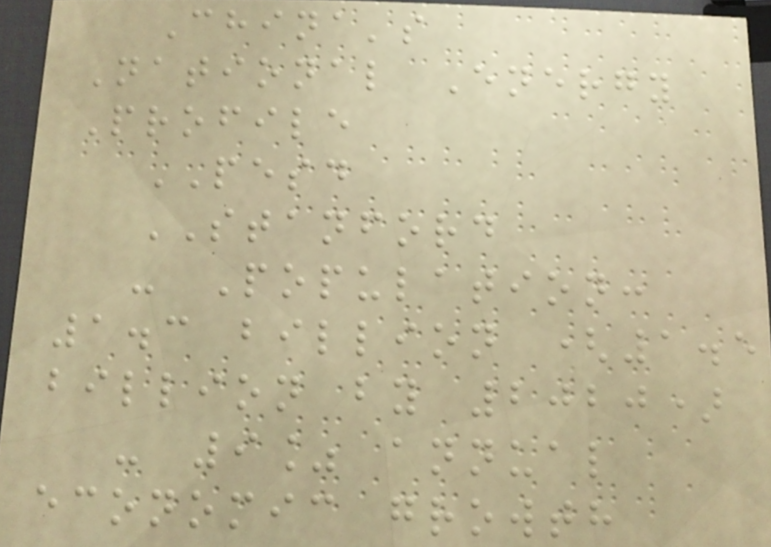China's
National Energy
Profile
PESD
STANFORD
- Population:
1.3 billion (1.5
billion by 2020)
- 9% annual
economic growth
